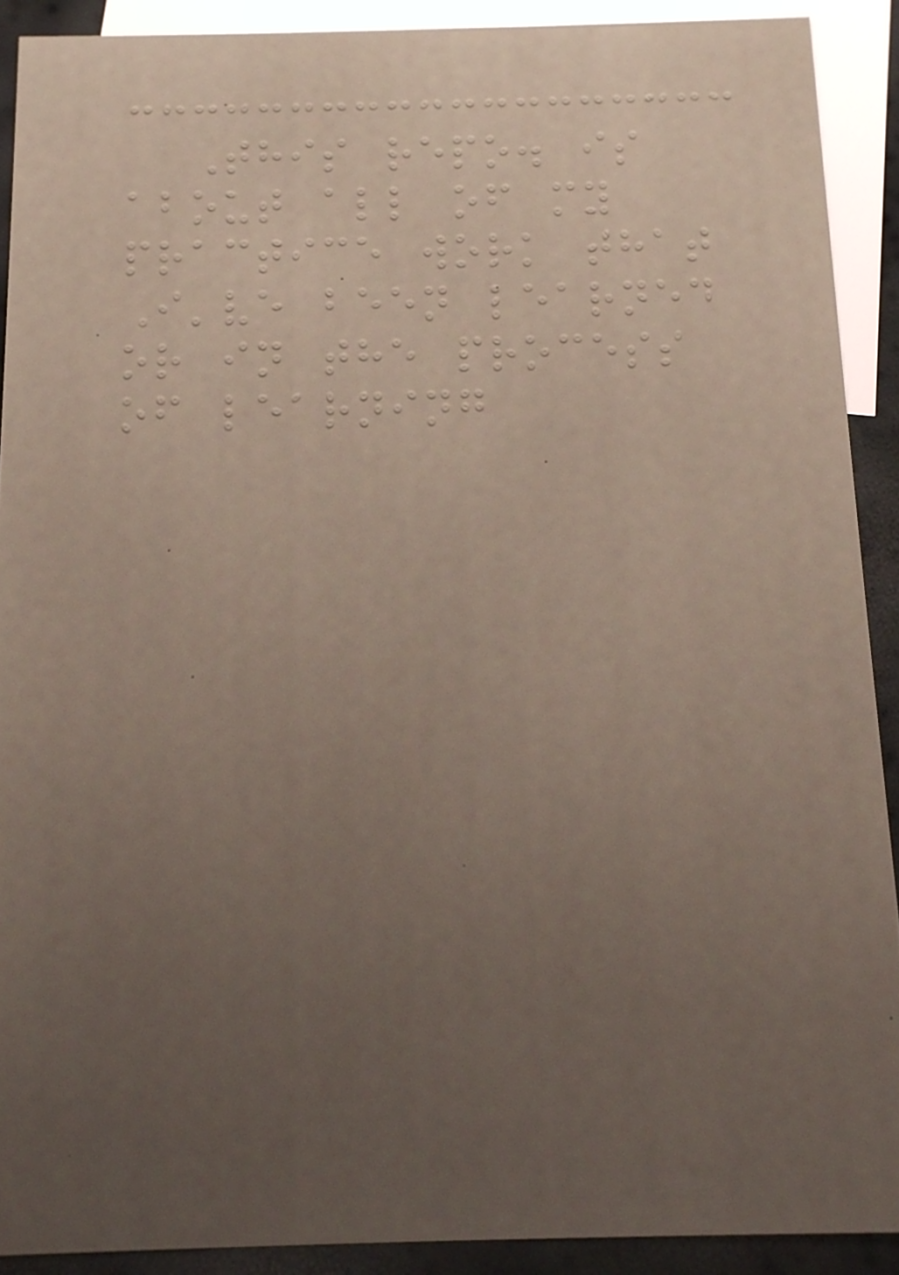This repo. is
about all of my
practice work that
I've been learned
or in the process
of learning
